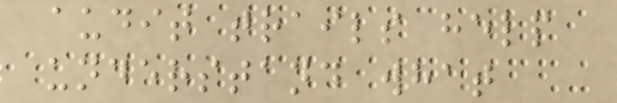audit trails help
understand what
